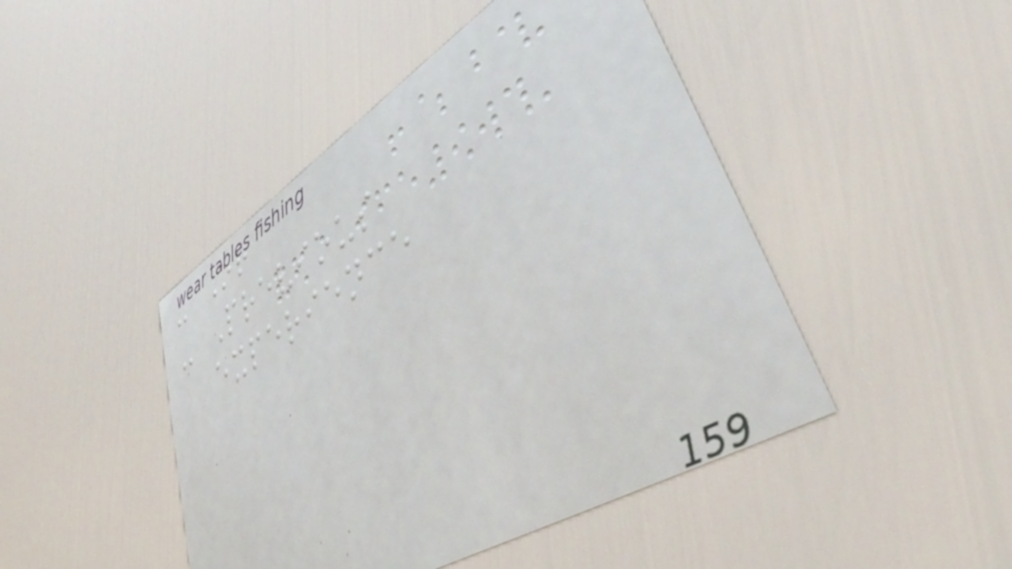- Or
- Previous
experience
